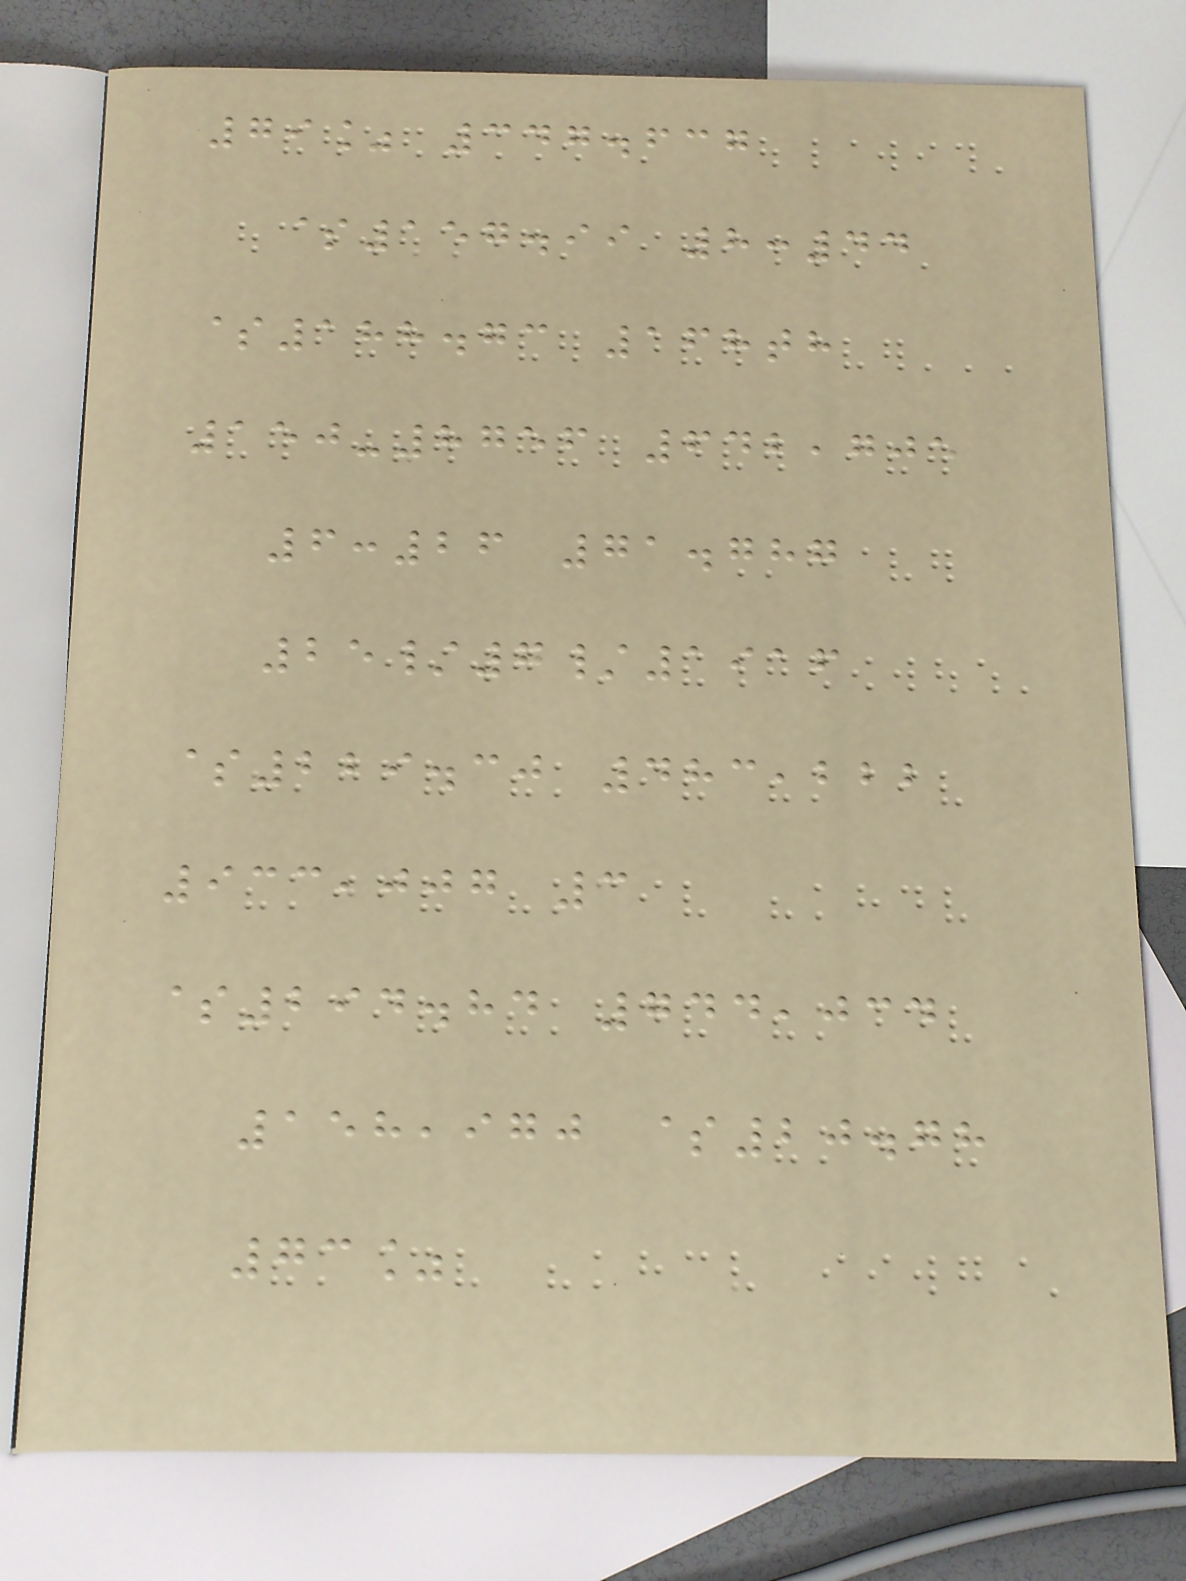79% 347.637
$157.99 8:44
$188.73 168th
150-8756 642,705
6:26 71.787
25/7/1916
$229.30 483,222
933,007 3
$294.84 744,034
158,970 $20.78
73%
